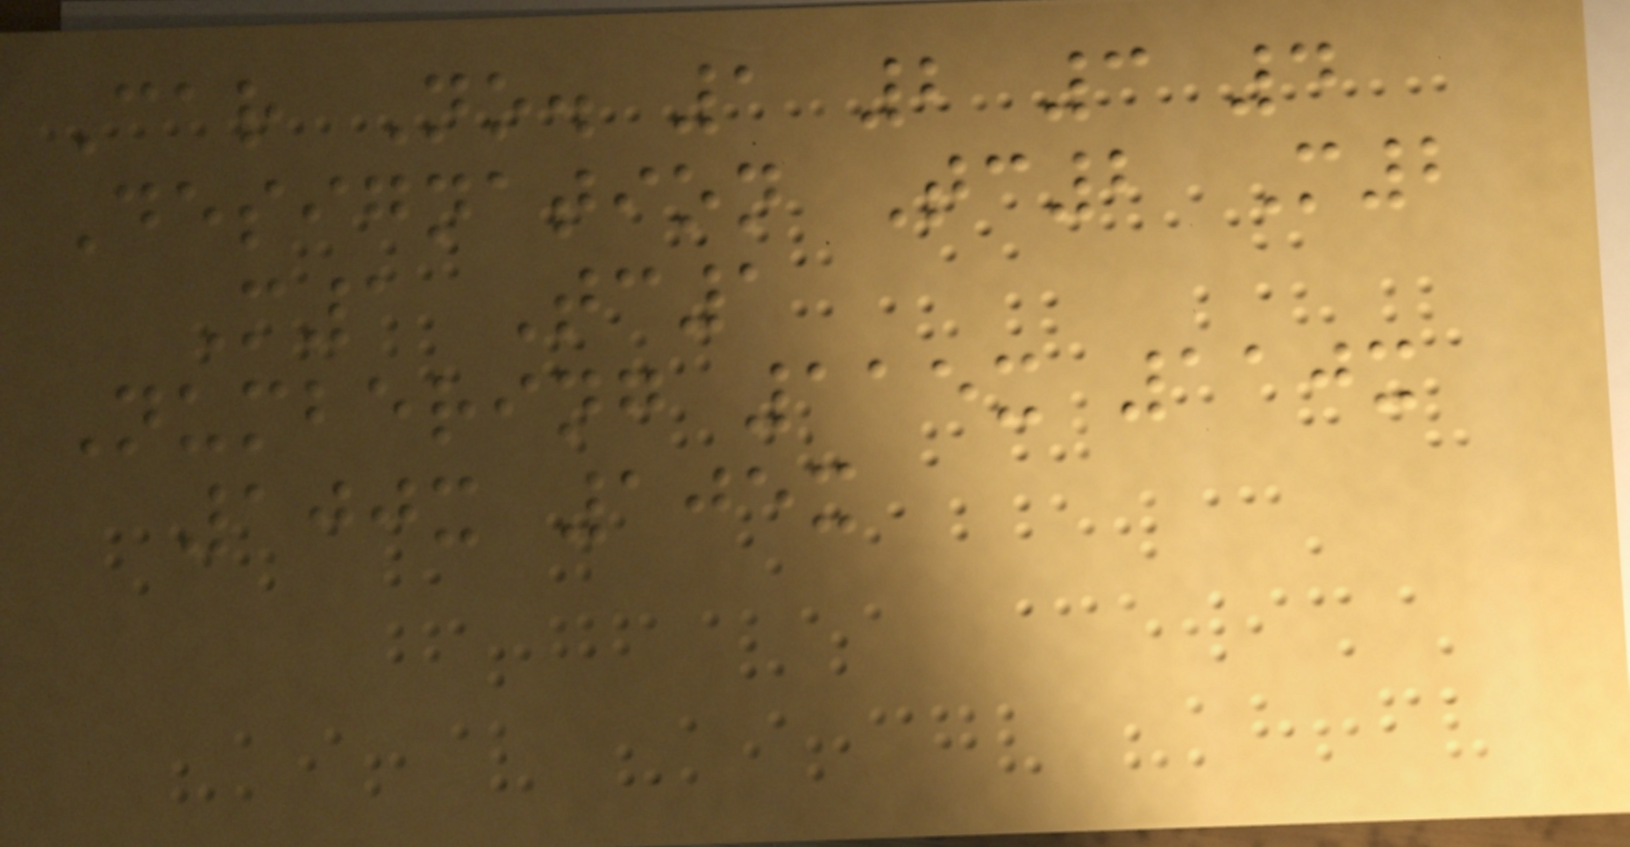Car No. 1 2 3 4
Designation Tc2 M2
M1 Tc1
Numbering 115x 110x
100x 105x
